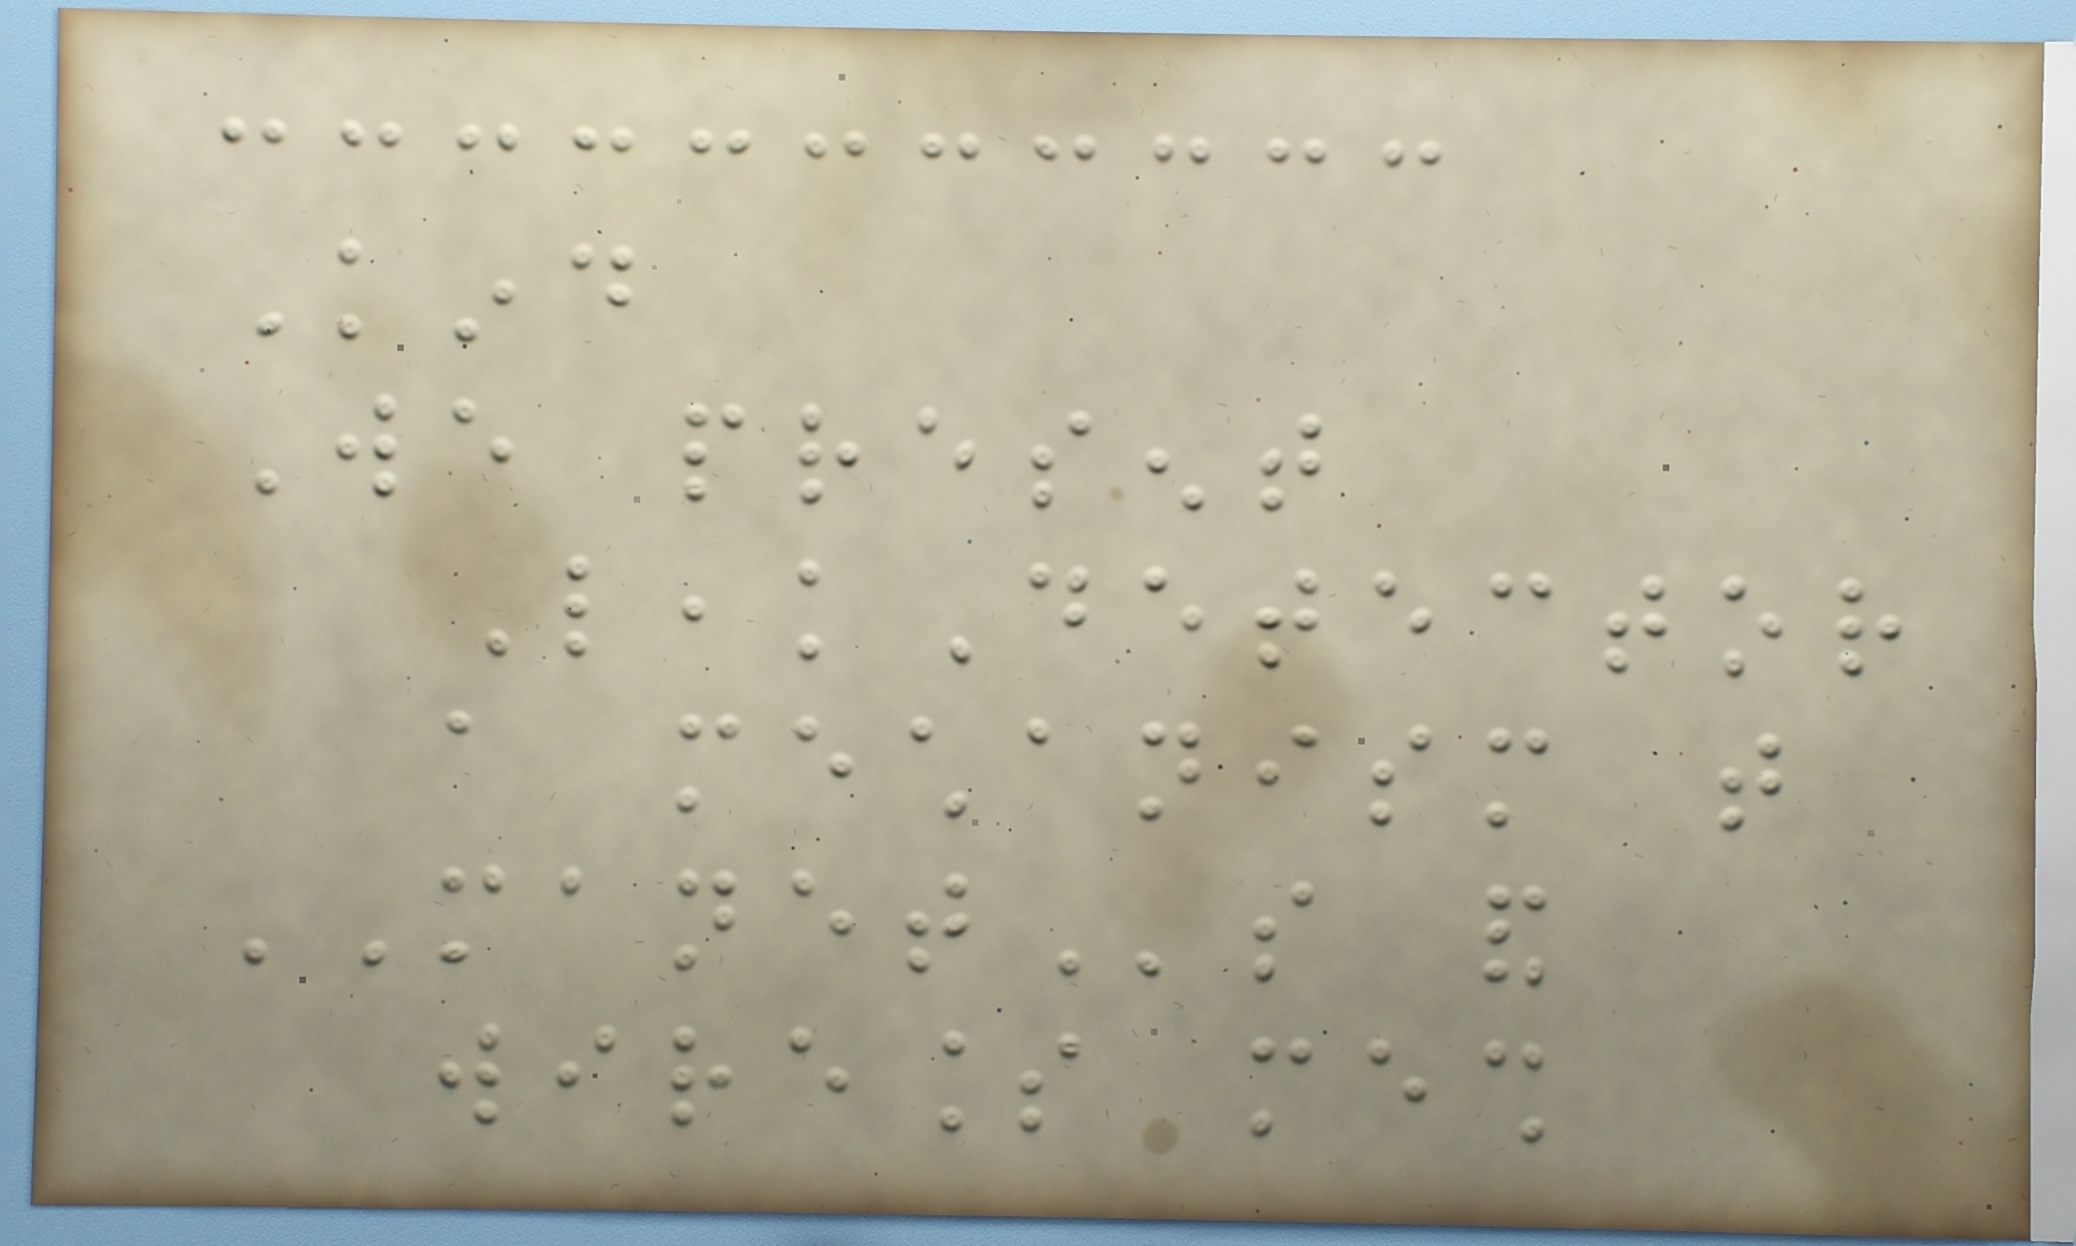Kind
We present
LeakDetector
a mechanism that
MANETs and
wireless mesh
